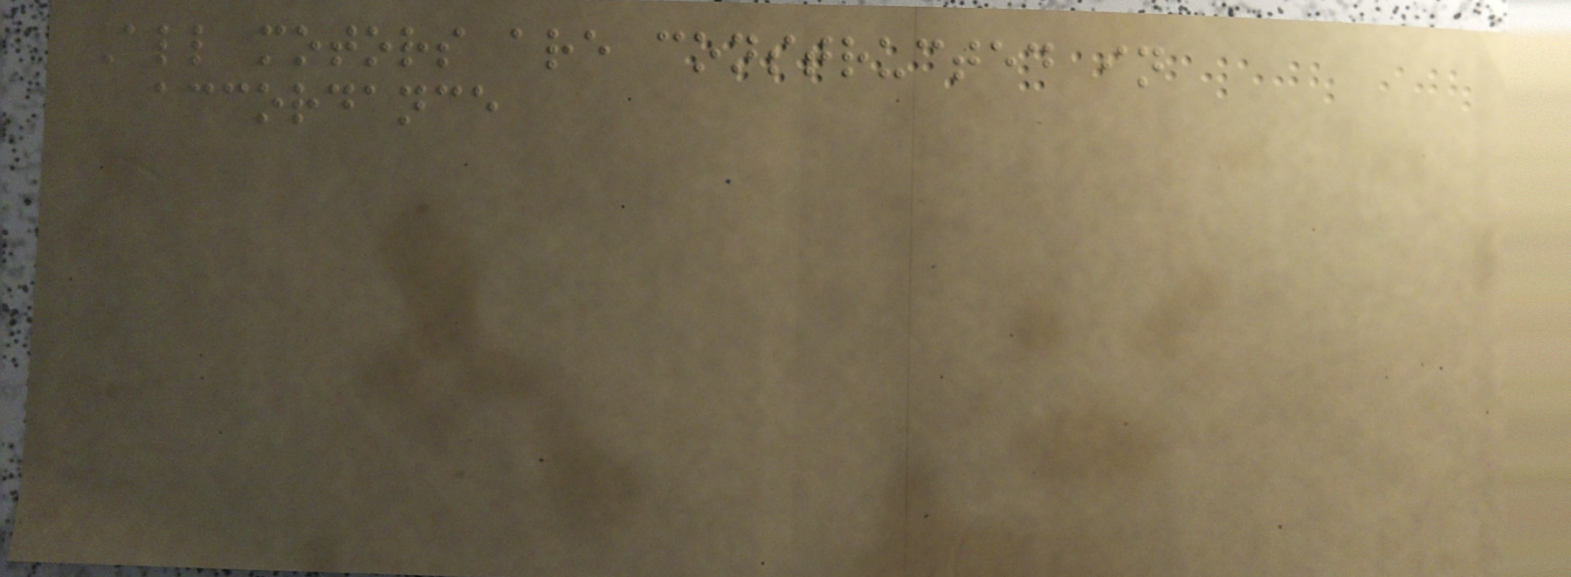All motors are constructed in
accordance
